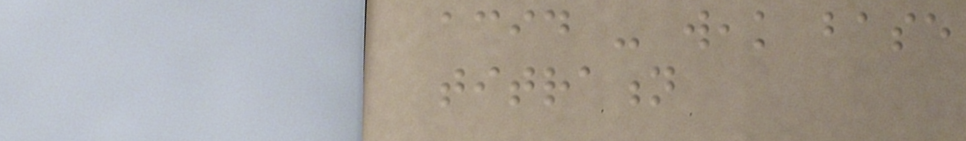acid - weak base
titration
